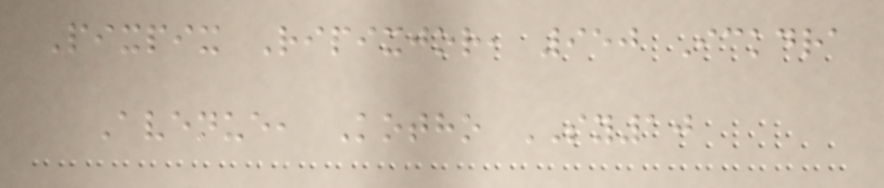Pixpix Ripixjor, 950 Ickdra
Avenue, Kotho SY10
